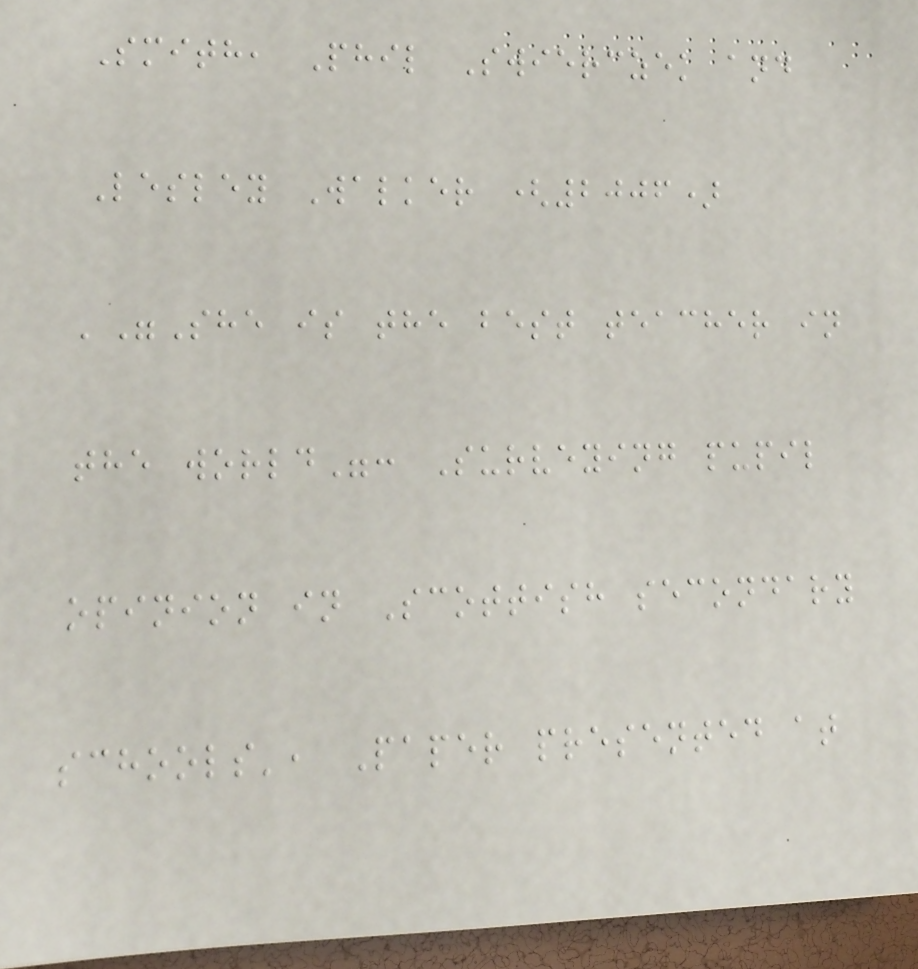Smith, Phil Swierczek and
Lesley Walker (2006)
'"She is the best teacher in
the world": Surveying pupil
opinion in Scottish secondary
schools', Paper presented at
